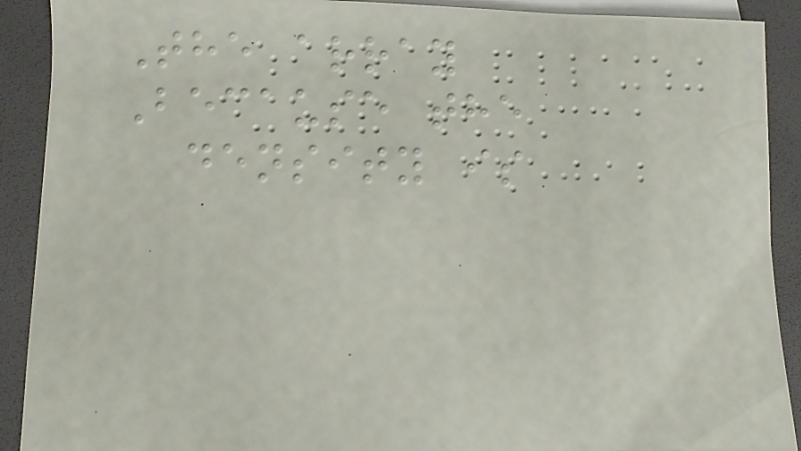The array
Because the
density is
